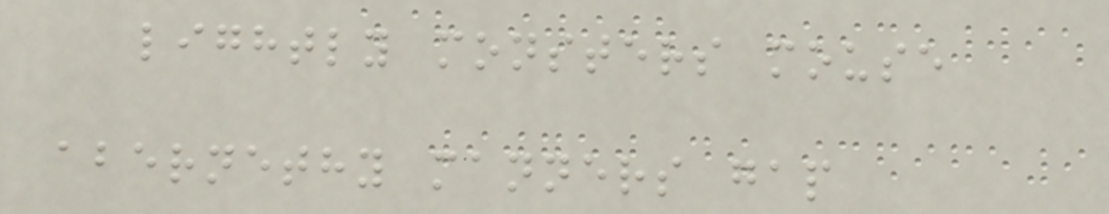lightly monsters mouse
abernethy manners gap
